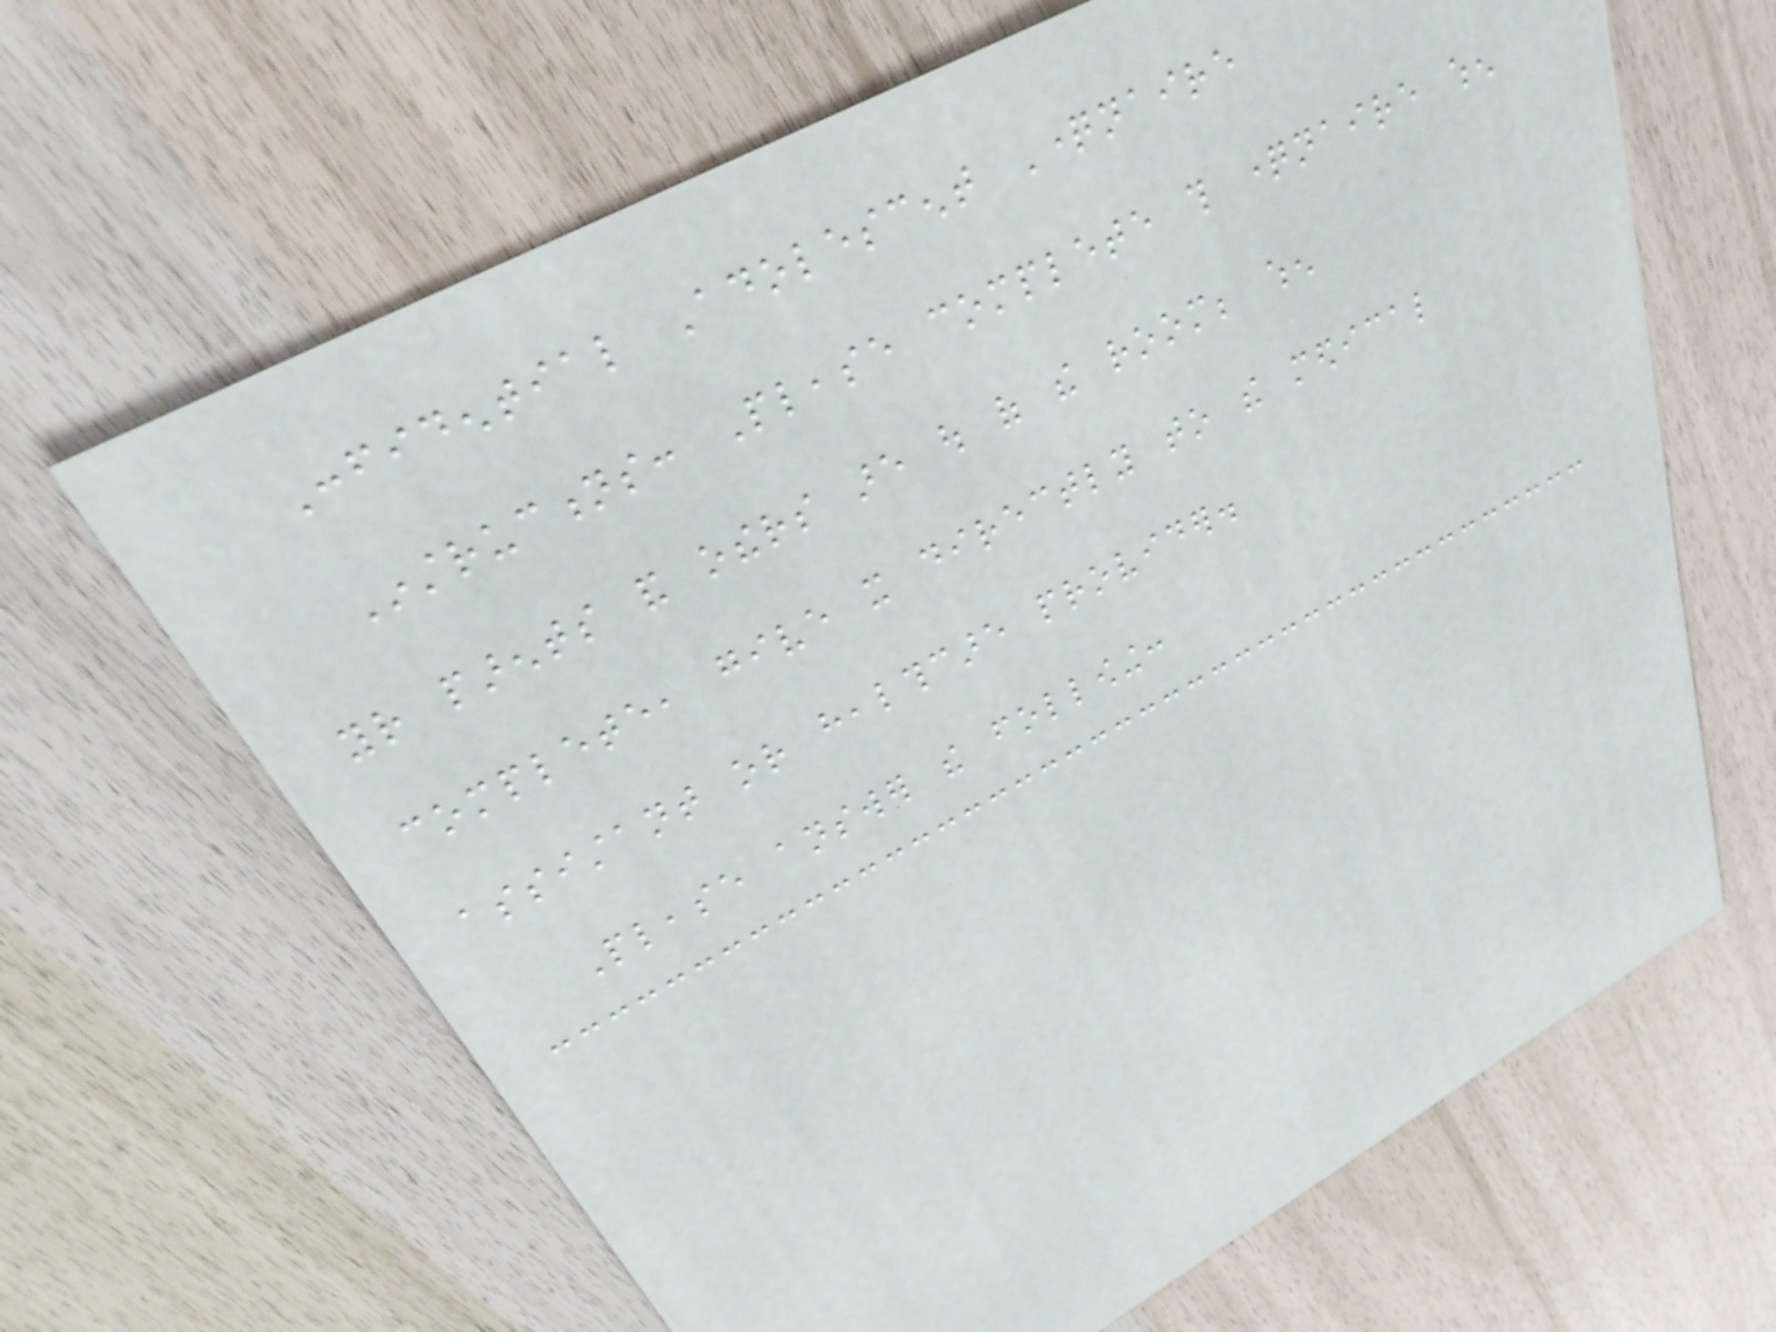Confidential Adolescent Questionnaire
Instructions: Please complete this questionnaire when
your parents and others are out of the room; when
complete, give it directly to the medical
assistant or healthcare provider.
Please answer the following:
